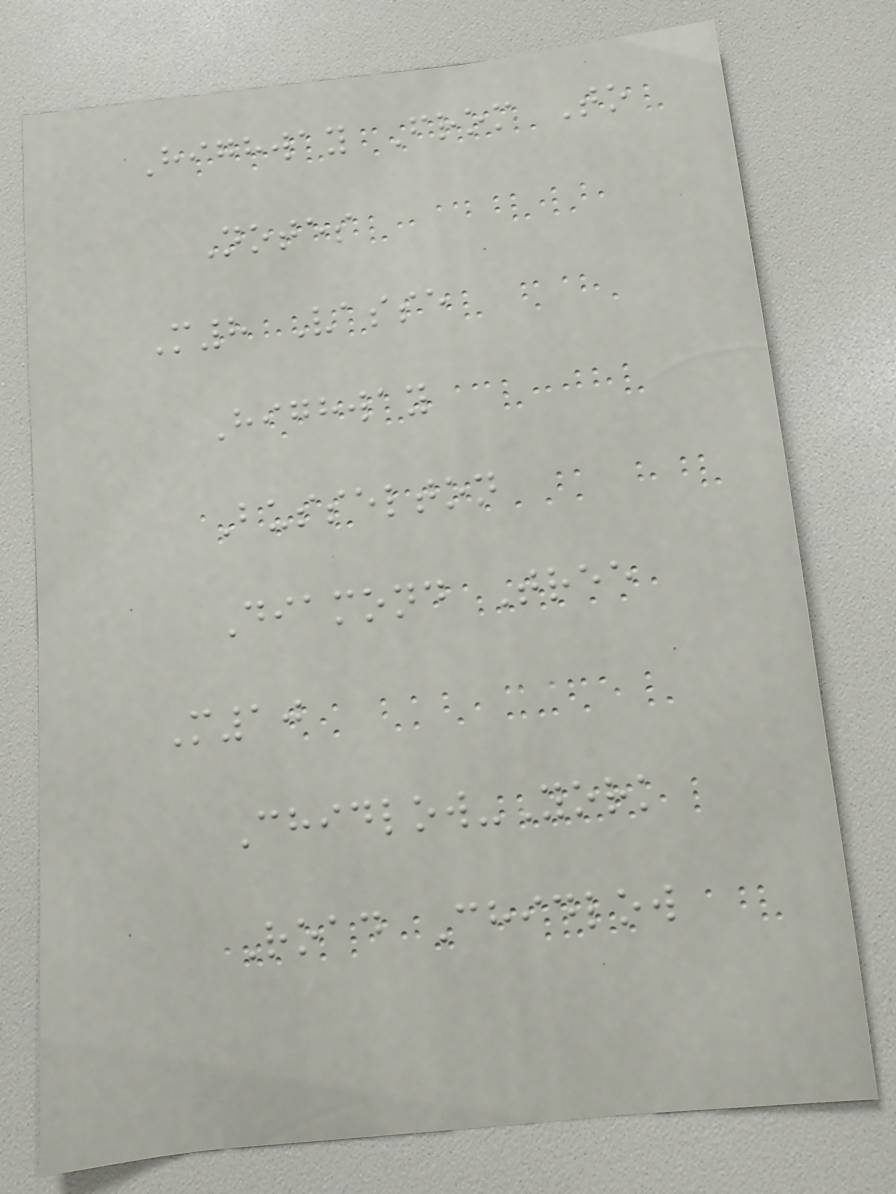Highway From To
Notes
M8 Vasse
Highway
Busselton
Diamond Tree
M10
Chidlow-York
Road Chidlow
